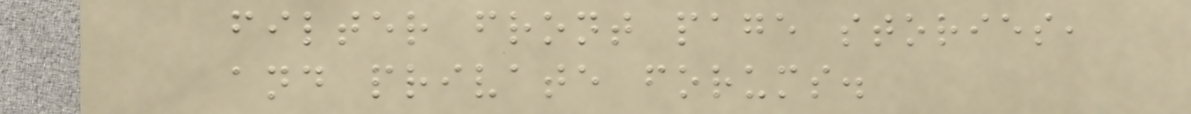filter front page stories,
and private forums.
